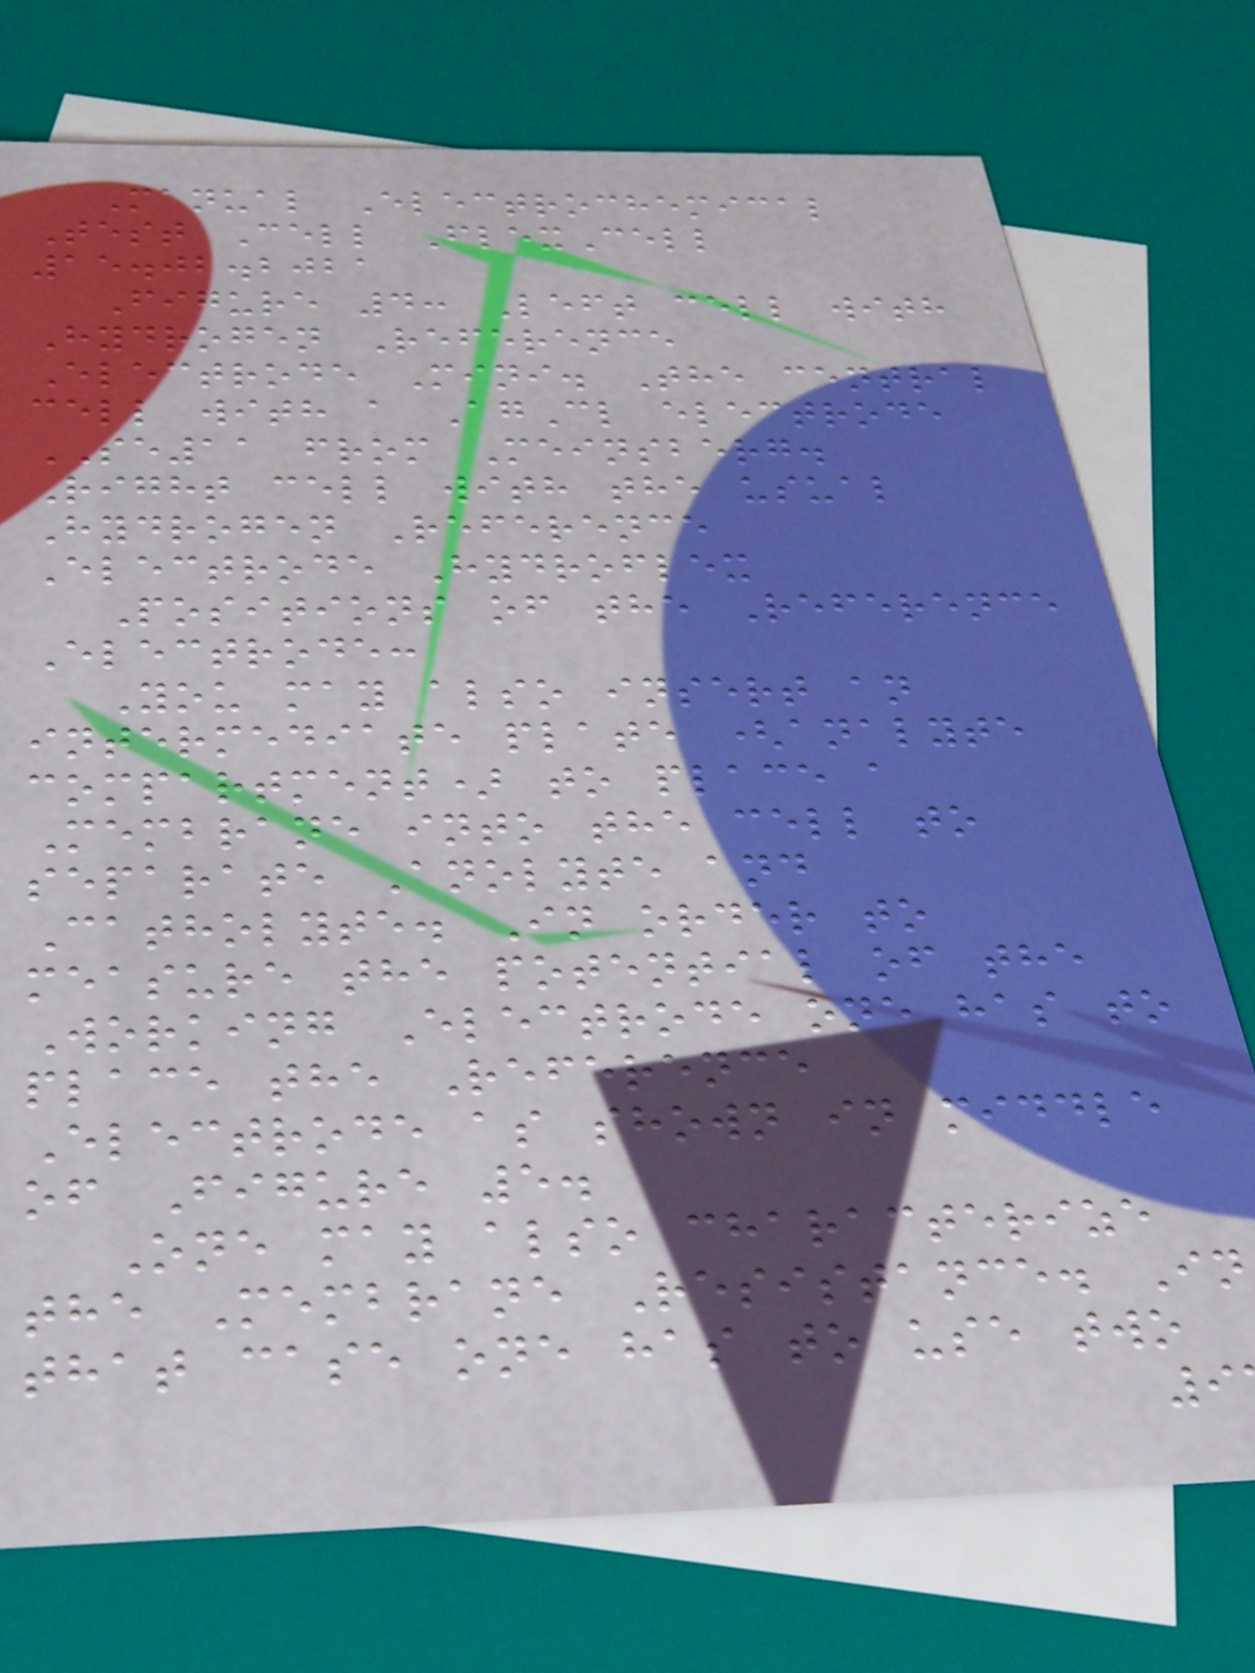Manual Electrochemical
Test Cell FlexCell
15.02.2021
Figure 4: Left cell with
Hydrogen Reference
Electrode Mini. The central
cell with a AgCl electrode
SE11 from Meinsberg.
Right cell with the usual
Hydrogen Reference
Electrode Hydroflex
Positions of the Reference
Electrode:
You may also insert an
intermediate plate (analyte
compartment) to place a
Membrane into the cell to
separate Anolyte and
Catholyte. In order to
measure the potential of the
Working Electrode one has to
place the Reference
Electrode as shown in middle
of Figure 5.
One may also characterize
the Membrane Resistance. In
that case one has to use two
